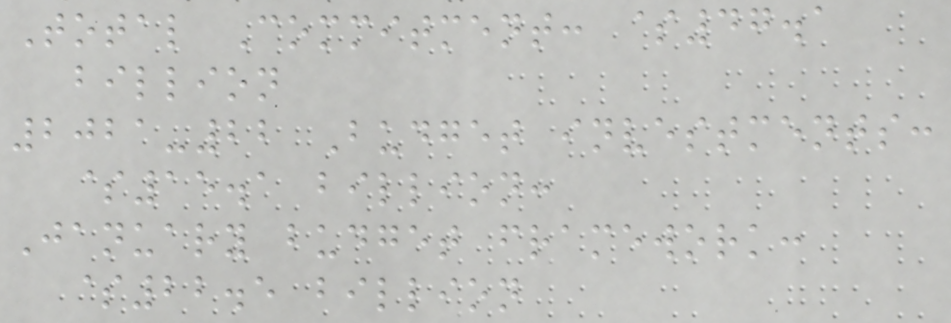Total Commitment: $47.1
billion
2021-22 Budget investments:
$15.1 billion:
January budget framework:
$22.5 billion
